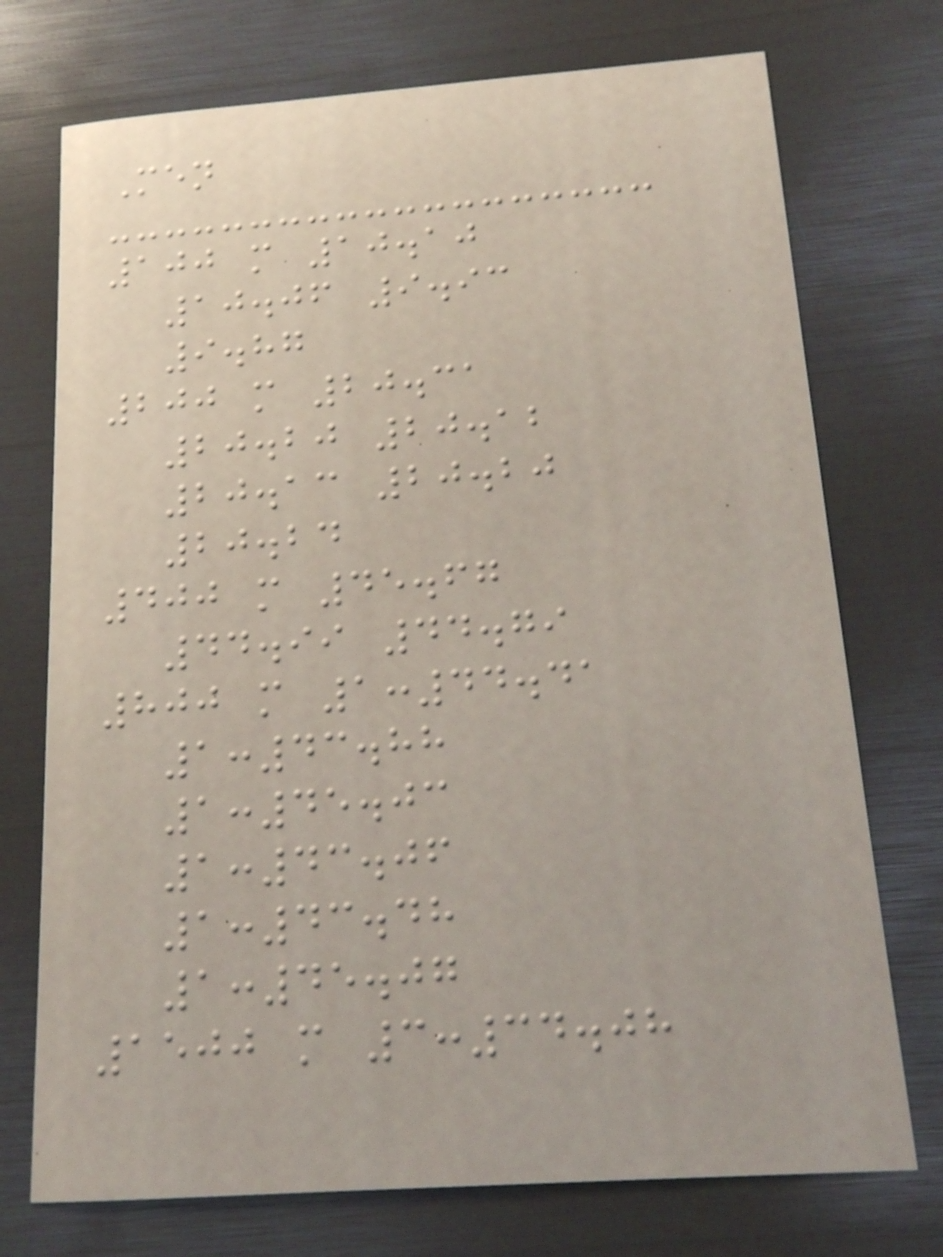Men
100 m 10.10
10.06 9.93
9.87
200 m 20.31
20.20 20.12
20.13 20.20
20.24
400 m 45.67
44.99 44.79
800 m 1:44.41
1:43.88
1:45.03
1:43.06
1:43.48
1:45.07
1500 m 3:34.08
